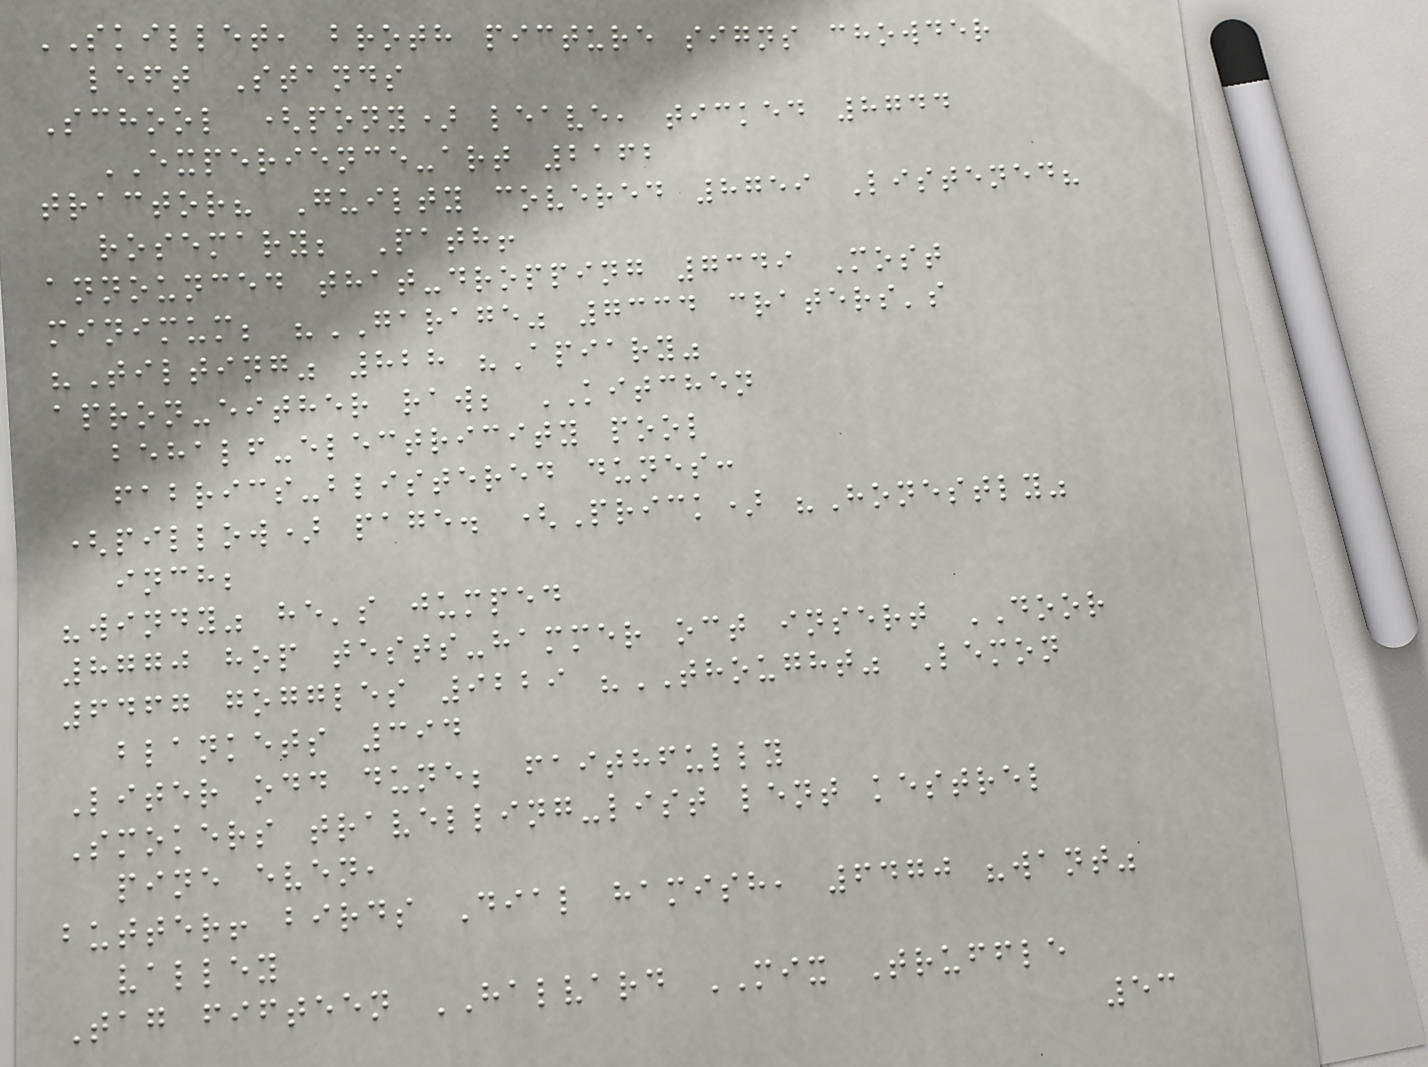SKILLET, broth picture signs chowder
left Stands
School (pony) leave, ticked 8744
EXPERIENCE-art 2162
tractor? Guilty covered 8759 Listened?
rosemary; Path!
announced that-dropping 7349 Most
minimum; "GARAGE" 7334 craters's
"Tilting" 828 "Apiary"
apron-either raw; KITCHEN
behalf-electricity pool
fabrics-blistered dunes:
(pillow) page. (Prick) "Honestly"
inch;
"windy" he's jumped
8770 hop tests-hammer oct insert DOOR
6467 goggles 9229 "THOUGHT" Lemon
blankets 394
Liter odd dune; faithfully
Smokers travelling-list lent kestrel
pine even,
butter! birds Dial hamish, 6470 "want"
valley
Tag fifteen HALVARD MIX Truffle
53
